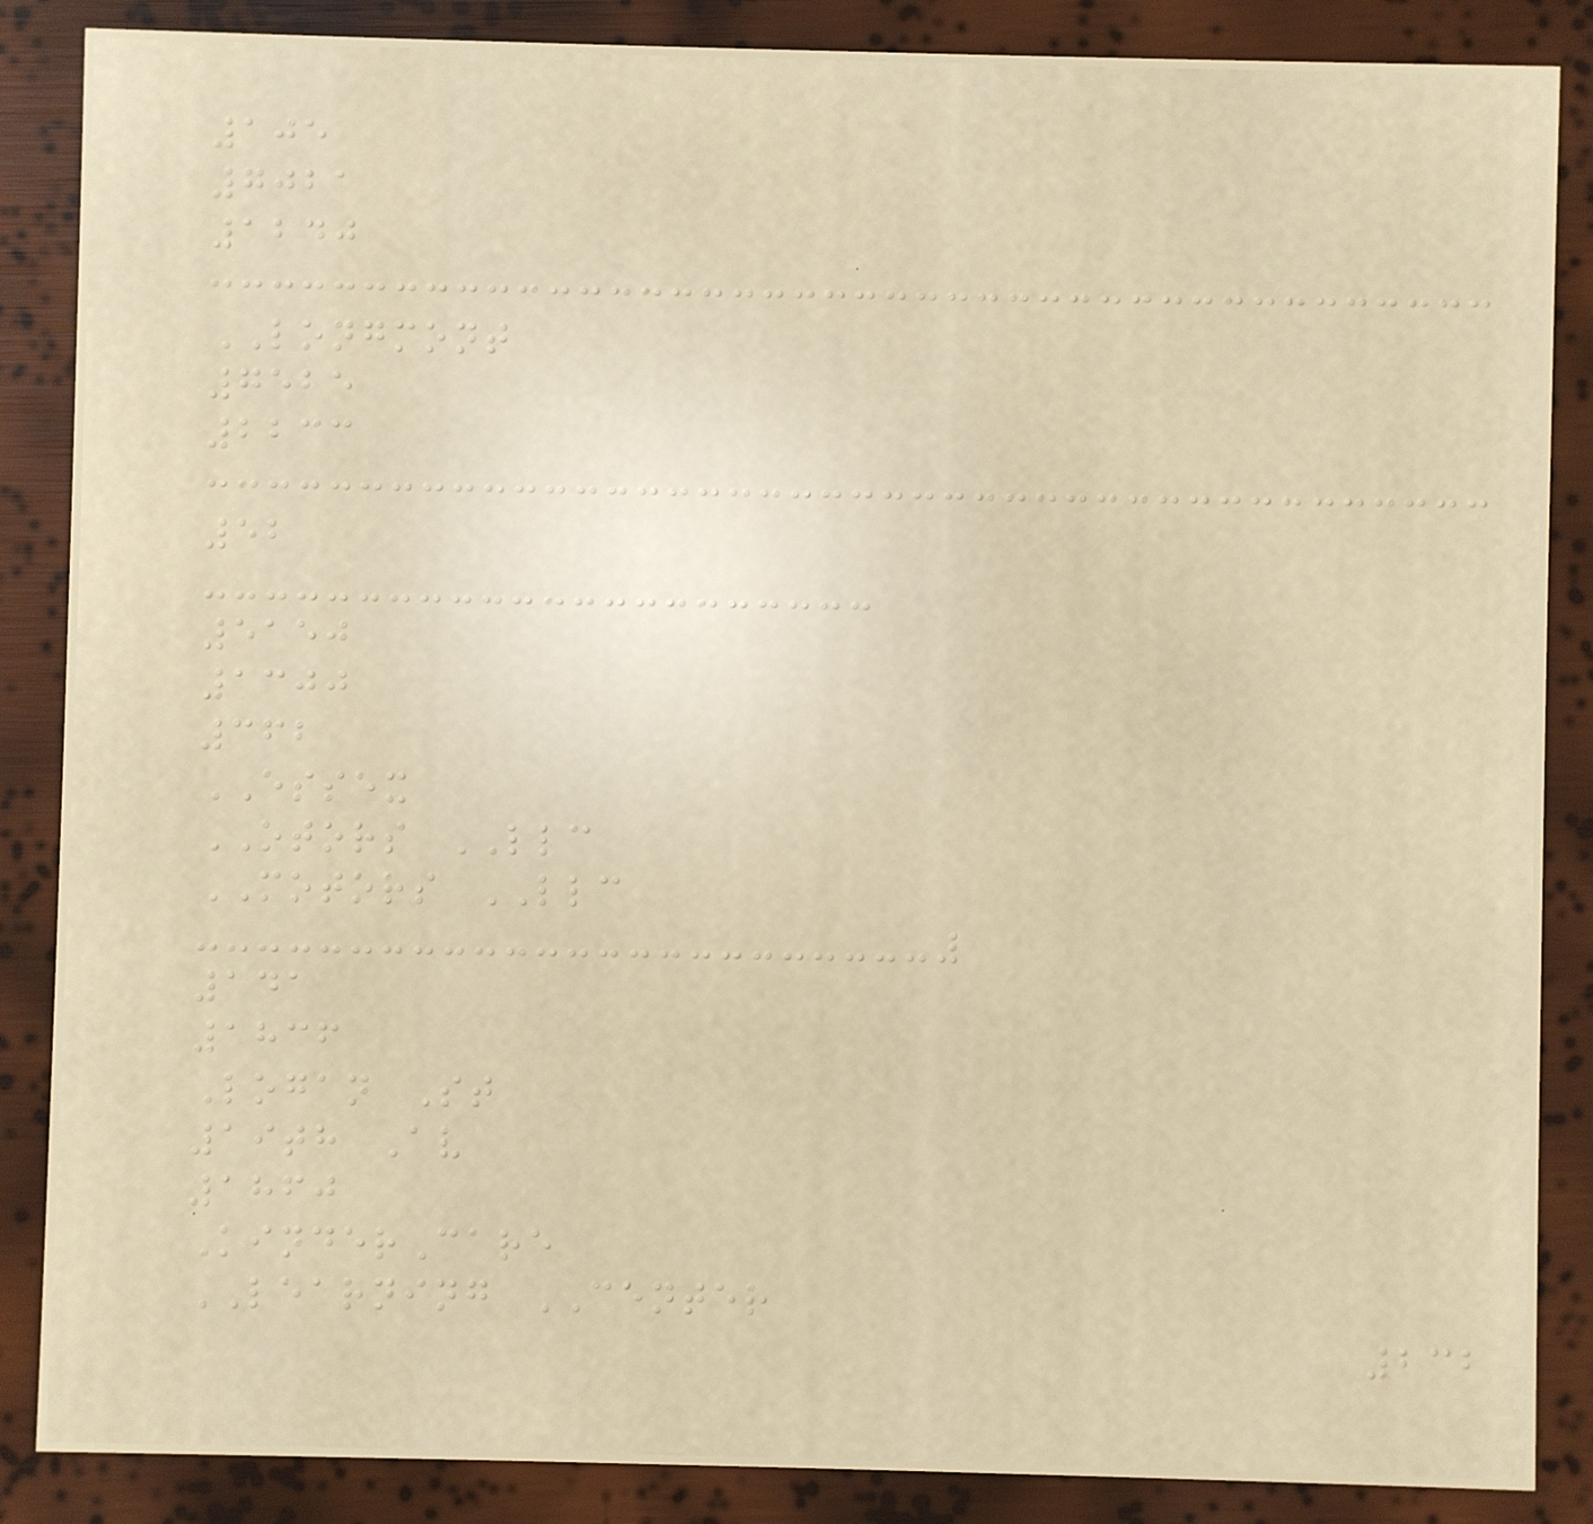105
7021
1240
LONGMONT
7525
2233
52
5150
1300
362
ESSEX
OTORS LLC
MOTORS LLC
141
1836
Logan St
19th Av
1860
KinderCare
LEARNING CENTER
232
